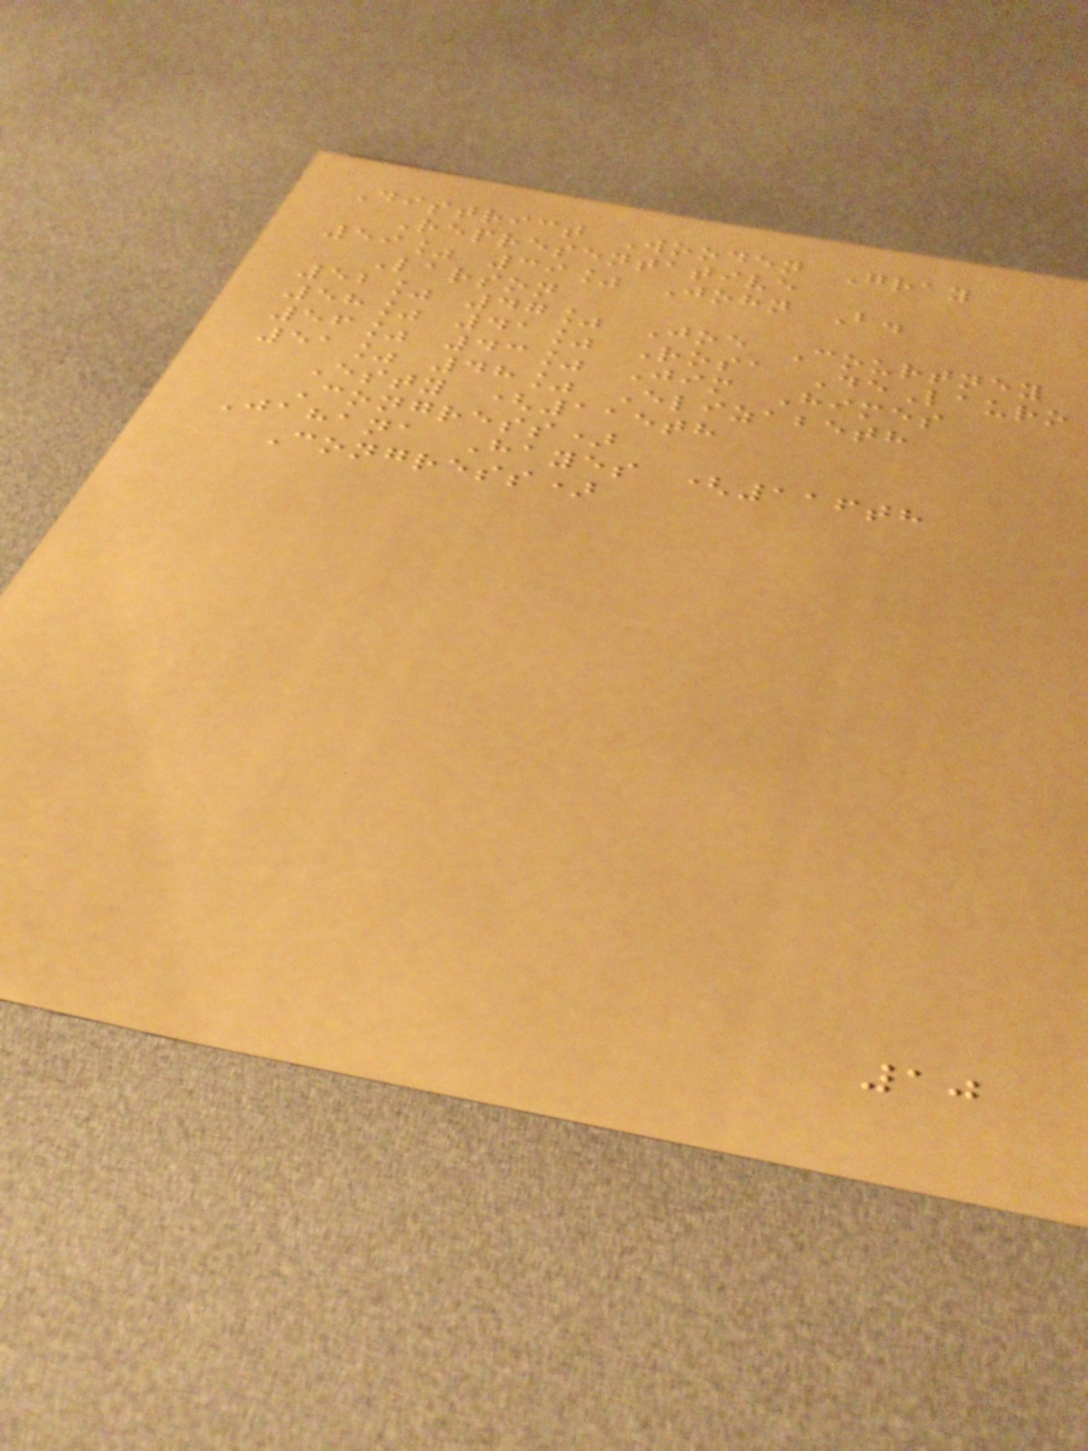District Wooden Gray
Representative
59% 39% John B.
Larson
52% 47% Joe Courtney
58% 41% Rosa DeLauro
56% 43% Jim Himes
51% 48% Elizabeth
Esty (115th
Congress)
Jahana Hayes (116th
Congress)
10
